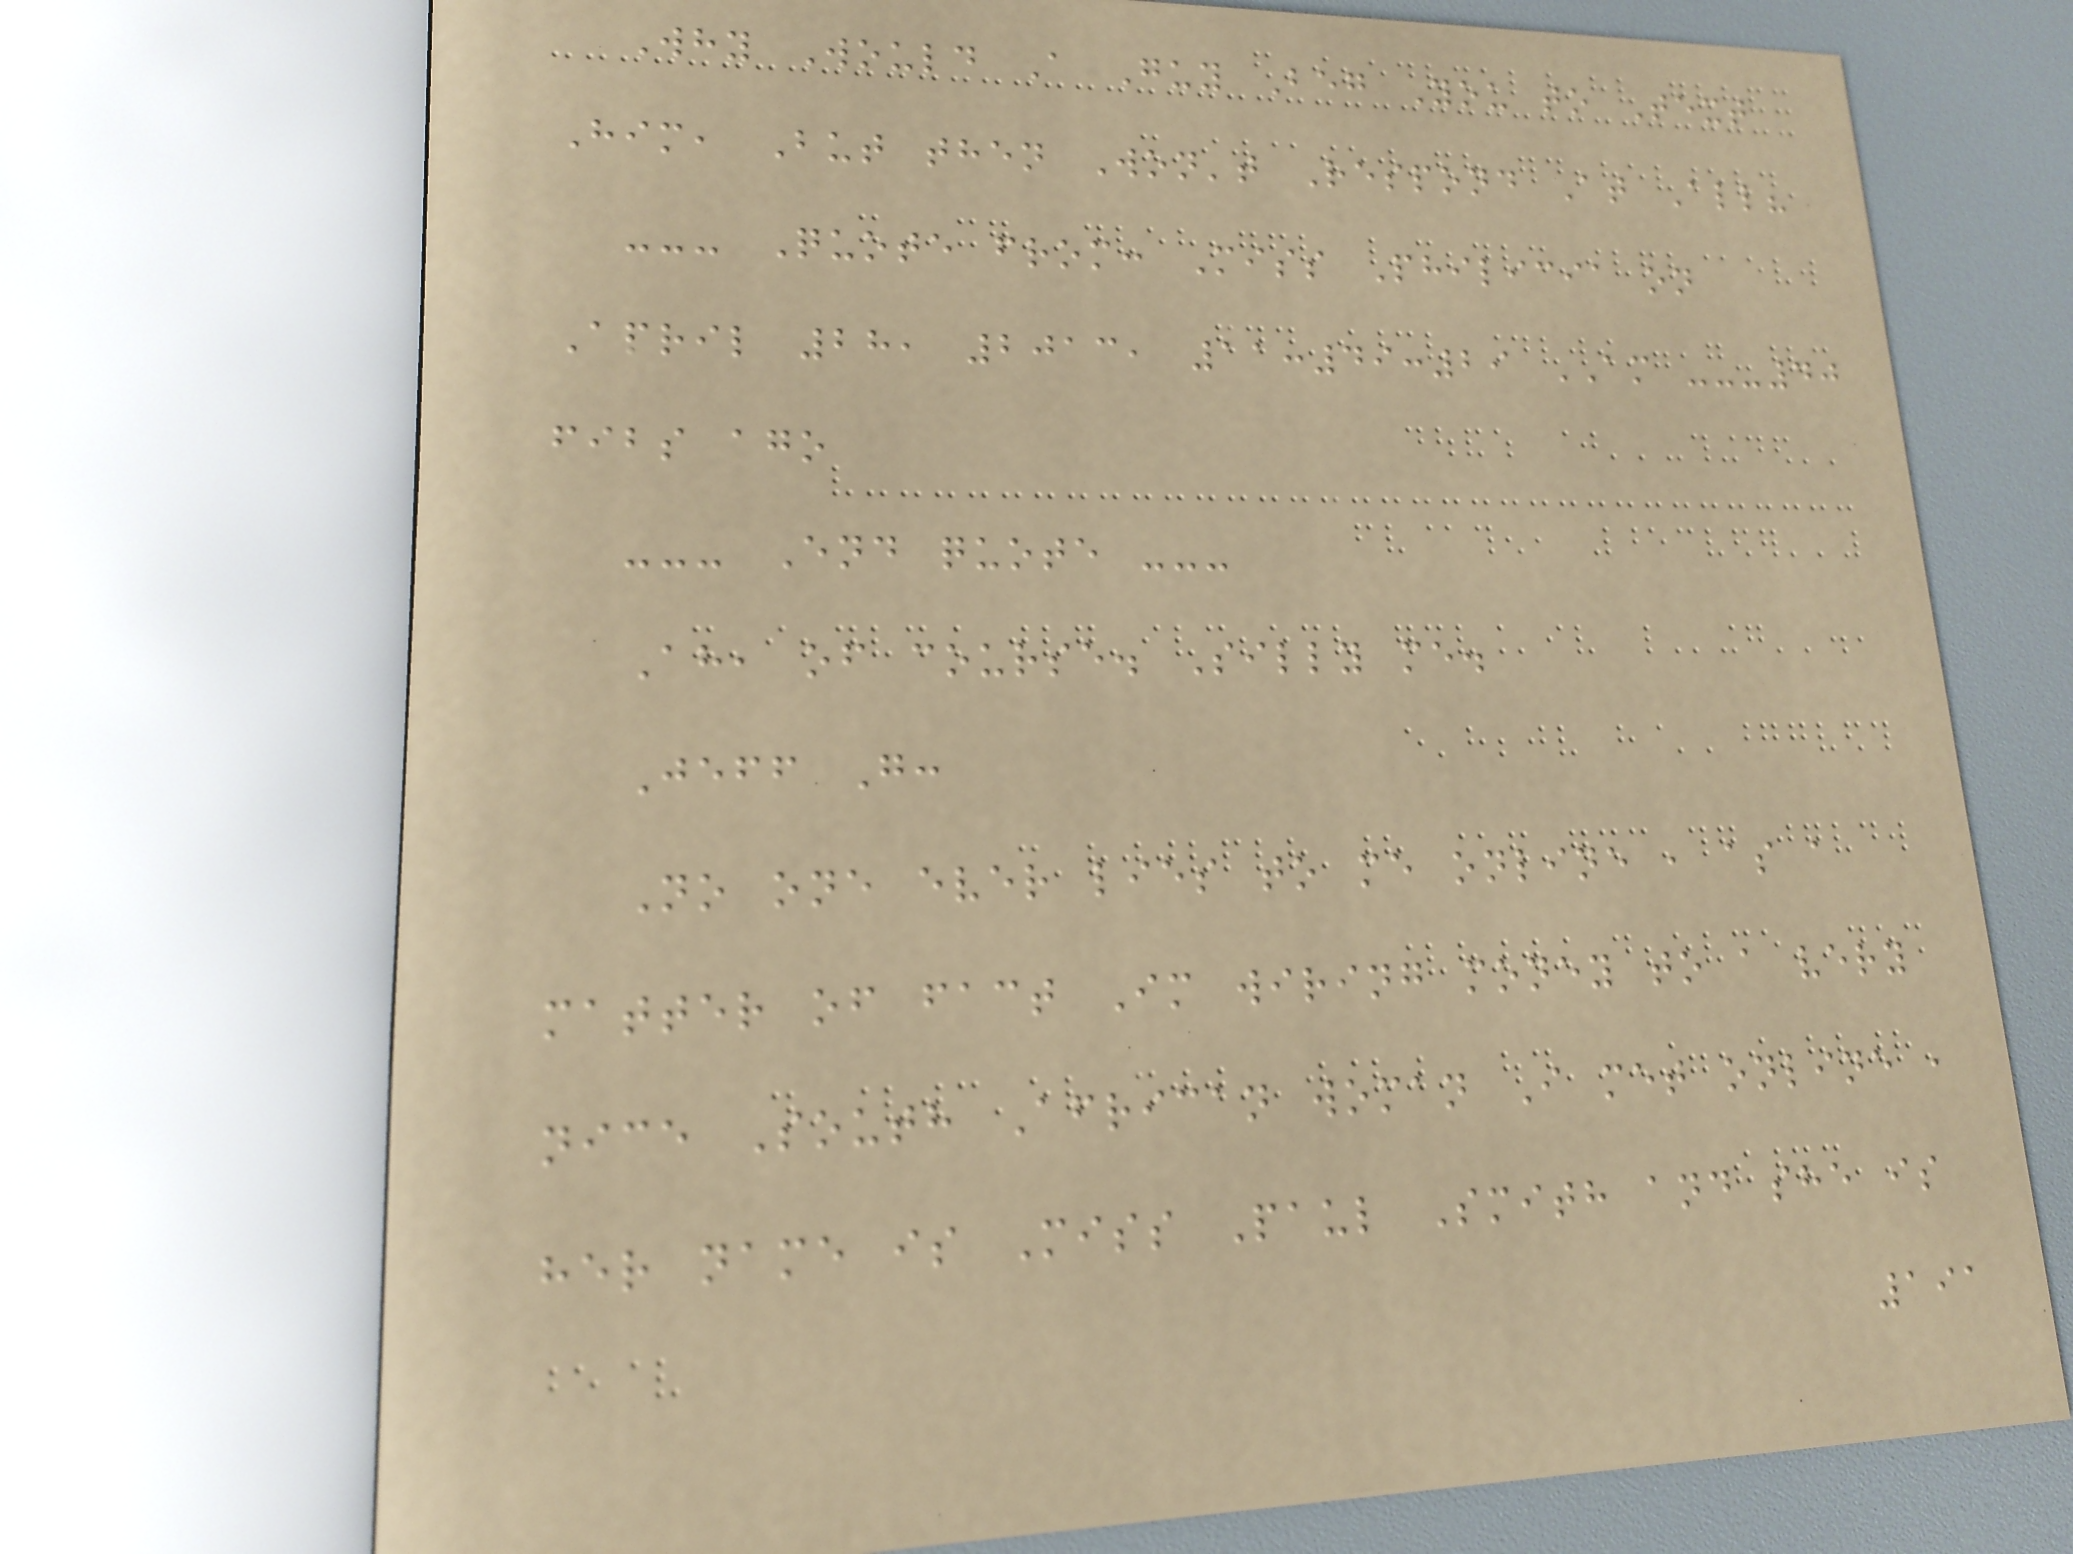Why Would A Guy Beg You to Text
Him, But then Won't Respond At All?
--- Quote from: Miss Philicia on
April 28, 2013, 11:49:29 AM ---40
fibs ago
--- End quote ---
Ah, of course. Silly me.
Jeff G:
No one ever lies to me online , as a
matter of fact Im wiring money to a very
nice South African woman I met online ,
her name is Miss Paul Smith and she is
191
